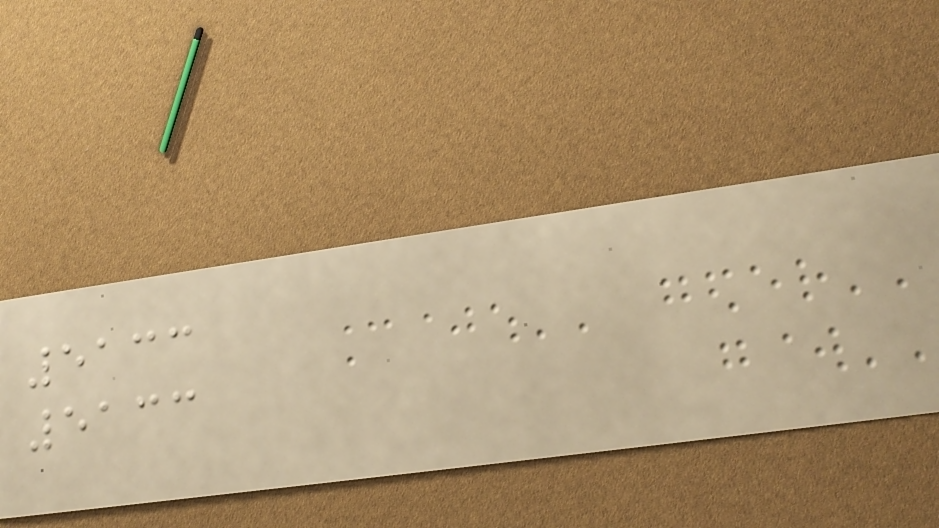5133
5133
